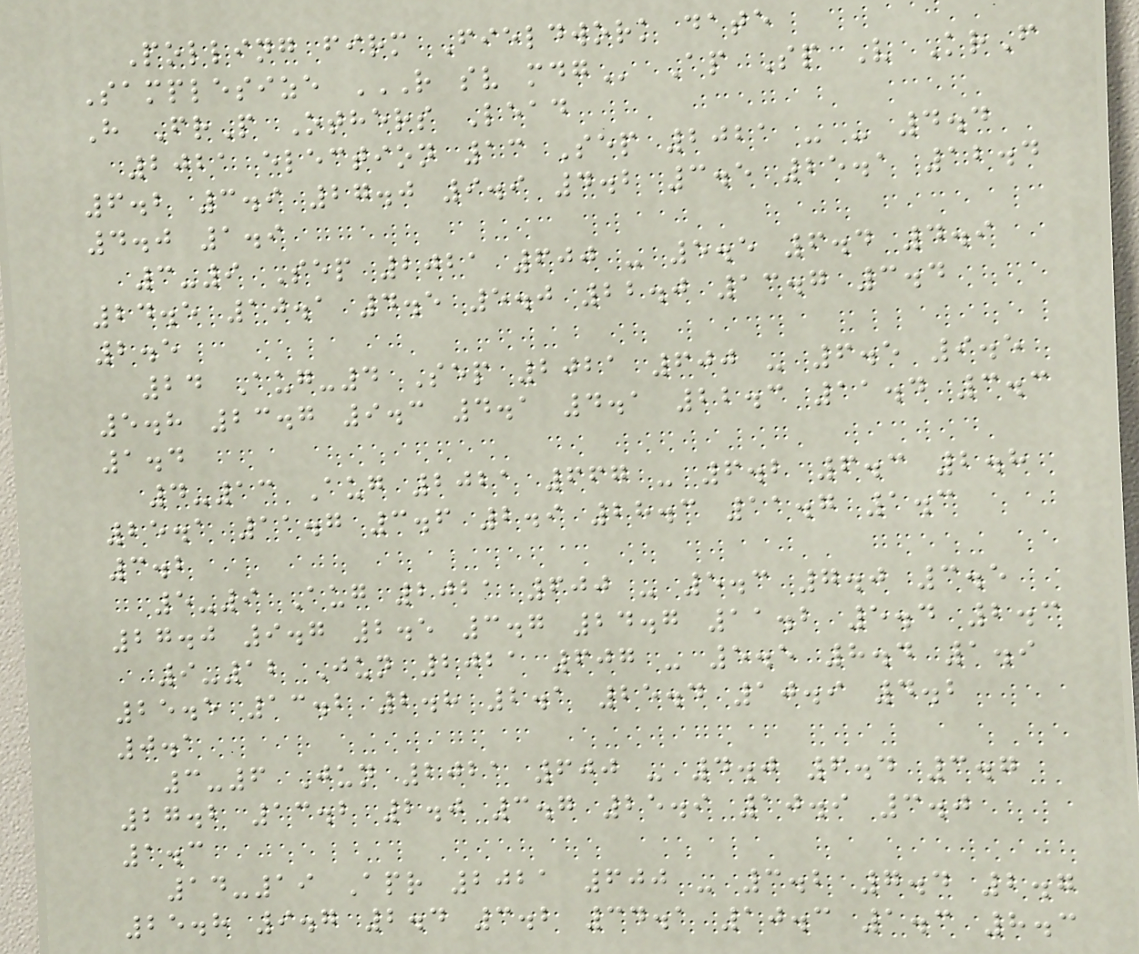Polling firm Fieldwork date
Samplesize R SV MDG Ap Sp V KrF
H FrP Others Lead
2021 election 13 Sep 2021 - - 4.4
6.2 3.9 27.0 9.9 4.2 3.5 25.1 12.4
4.0 1.9
3-9 Sep 2021 600 - 5.5 6.4 4.9
24.5 10.1 4.5 5.0 22.0 13.7 3.4
2.5
24 Aug-4 Sep 2021 600 - 6.5 9.5
5.8 23.7 9.3 4.1 4.1 22.3 11.4 3.3
1.4
4-13 Aug 2021 667 - 6.2 6.3 2.8
25.1 11.7 3.6 2.9 28.3 11.7 1.3
3.2
5-9 Aug 2021 600 - 5.3 7.0 3.5
27.0 9.7 2.5 3.7 24.7 11.2 5.4 2.3
9-12 Jun 2021 607 - 5.5 8.4 1.9
25.5 13.2 2.8 2.1 25.4 10.9 4.2
0.1
3-6 Jun 2021 600 - 4.0 6.4 3.7
27.2 13.2 2.0 3.7 25.9 10.9 3.0
1.3
14-19 Apr 2021 600 - 3.2 7.4 2.7
25.8 9.7 2.4 3.2 34.1 10.3 1.3 8.3
